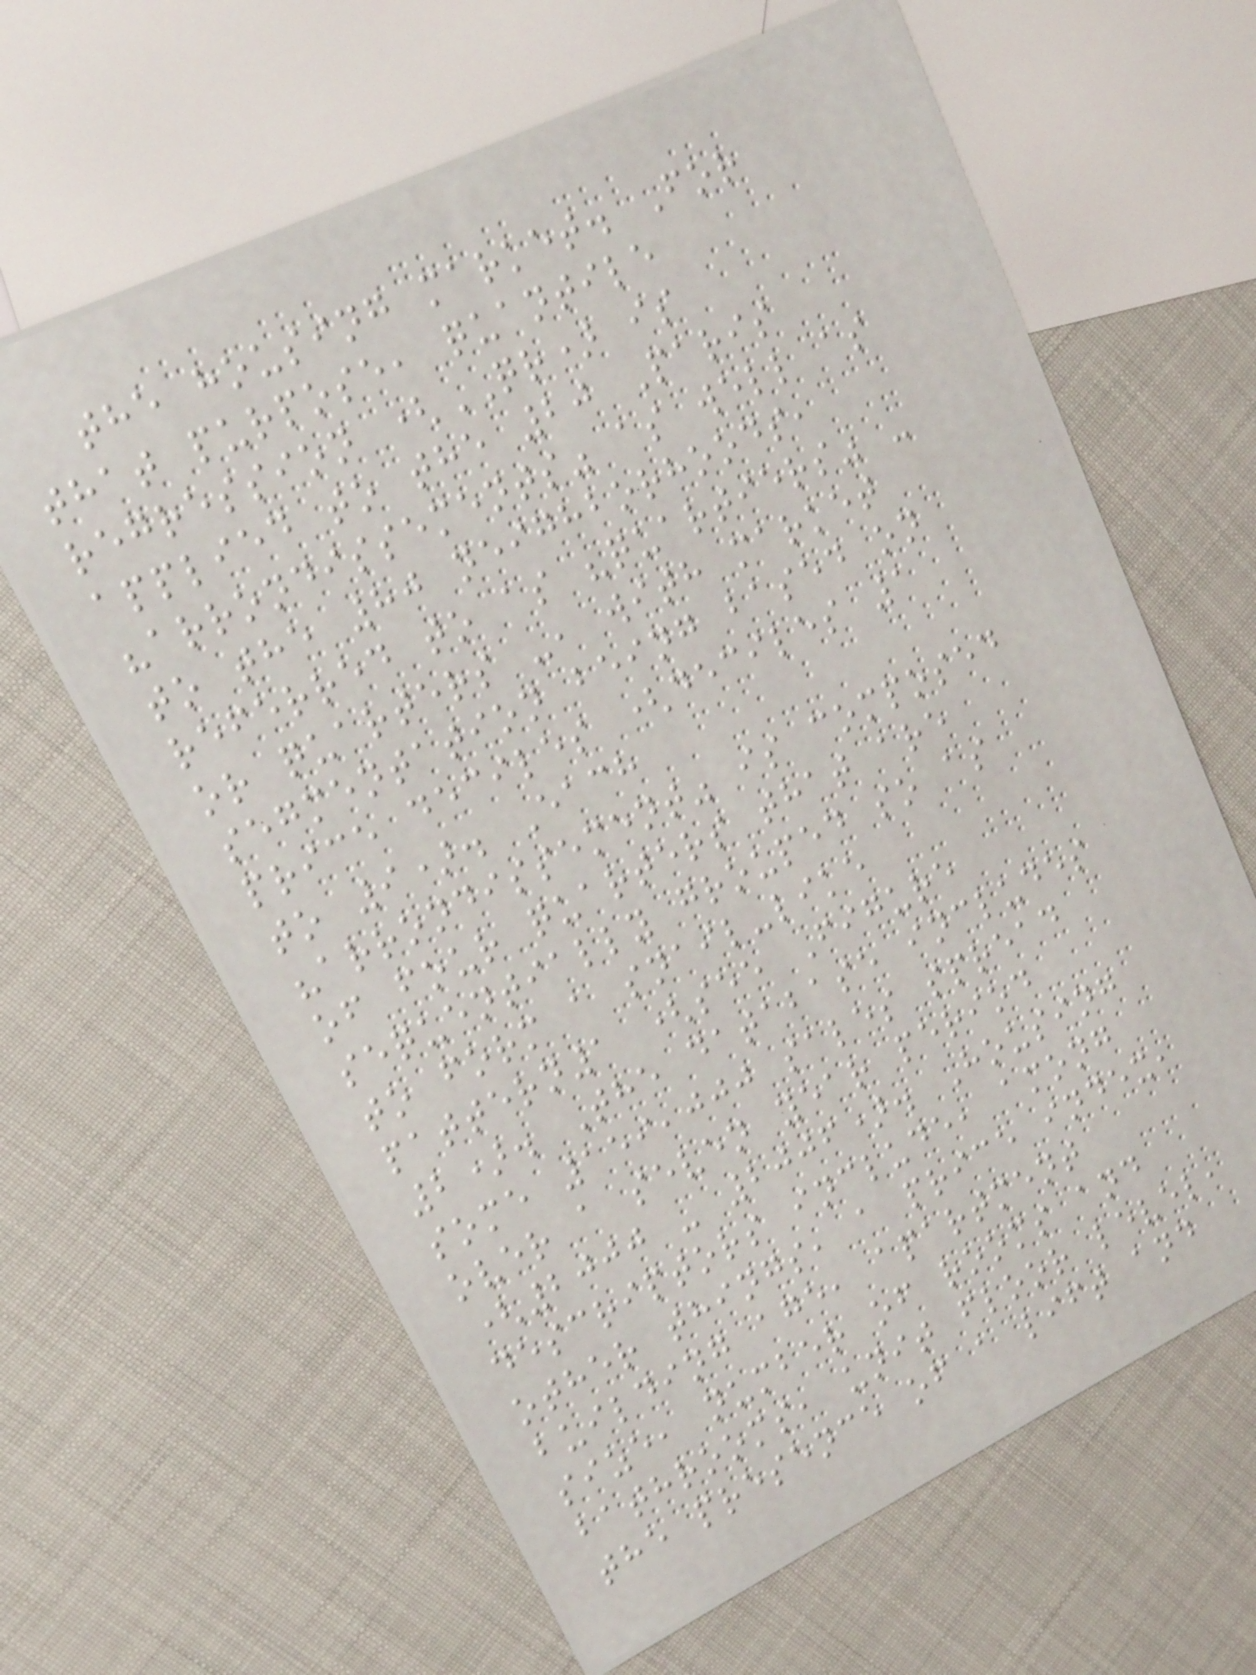the housing market. For
that purpose, quantile
regression (QR) is
applied to the 20 Paris
"arrondissements" as well as
to the 80 neighborhoods,
referred to as "quartiers" -
or quarters -, with market
segmentation being based on
price deciles (deciles 1
to 9). Each
"arrondissement" is composed
of four quarters that are
sequentially grouped so as
to form a snail-like
pattern1 (see Figure
2). The database includes
some 159,000 sales spread
over a seven year period
(2000 - 2006). Housing
descriptors include, among
other things, a price index,
building age, apartment
size, number of rooms and
bathrooms, unit floor level,
the presence of a lift and
